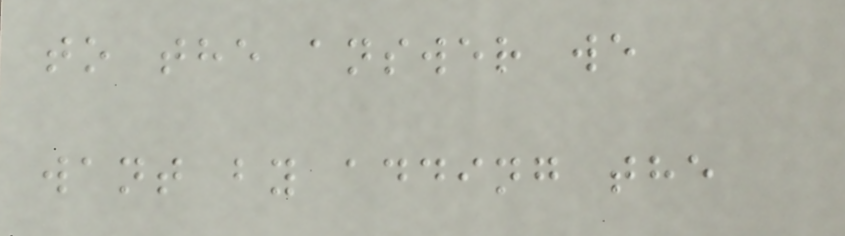to the answer we
want by adding the
